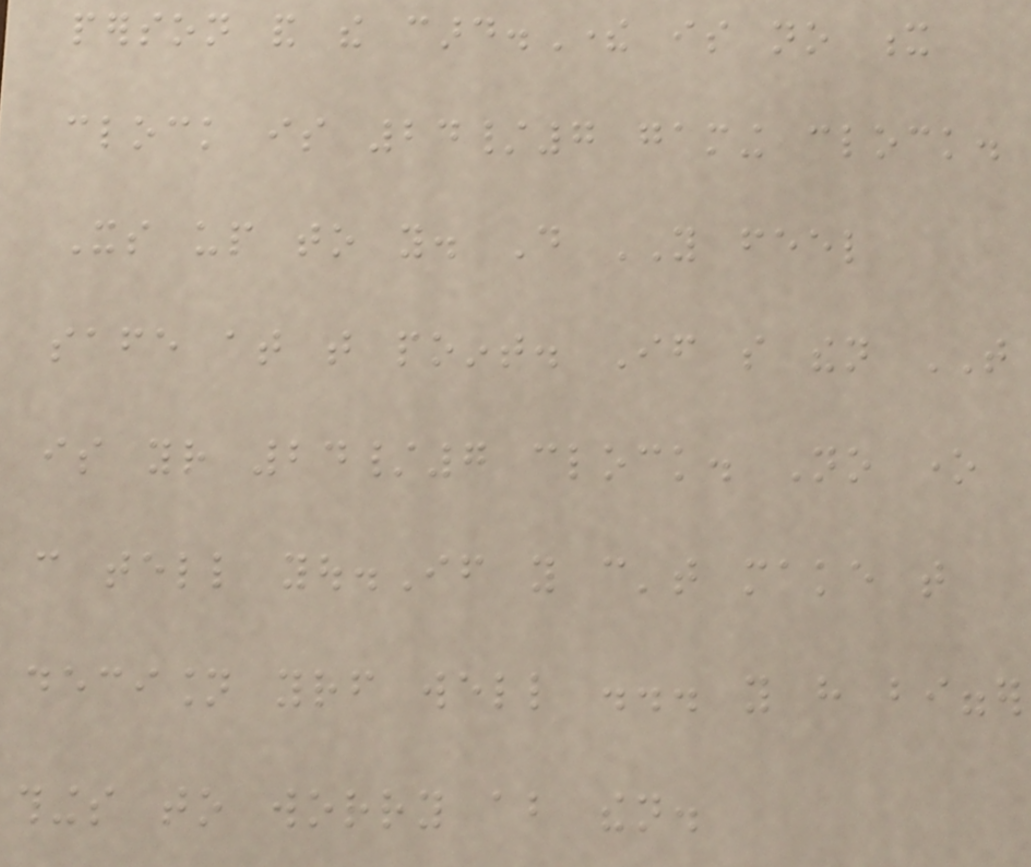person and the card.There is no x
clock is 24/7 gaming clock.
Its up to you. Do YOU feel
safe at that point. If so then THAT
is your 24/7 clock. No one
can tell you.If you can't make that
decision yourself well ... you have bigger
things to worry about then.
